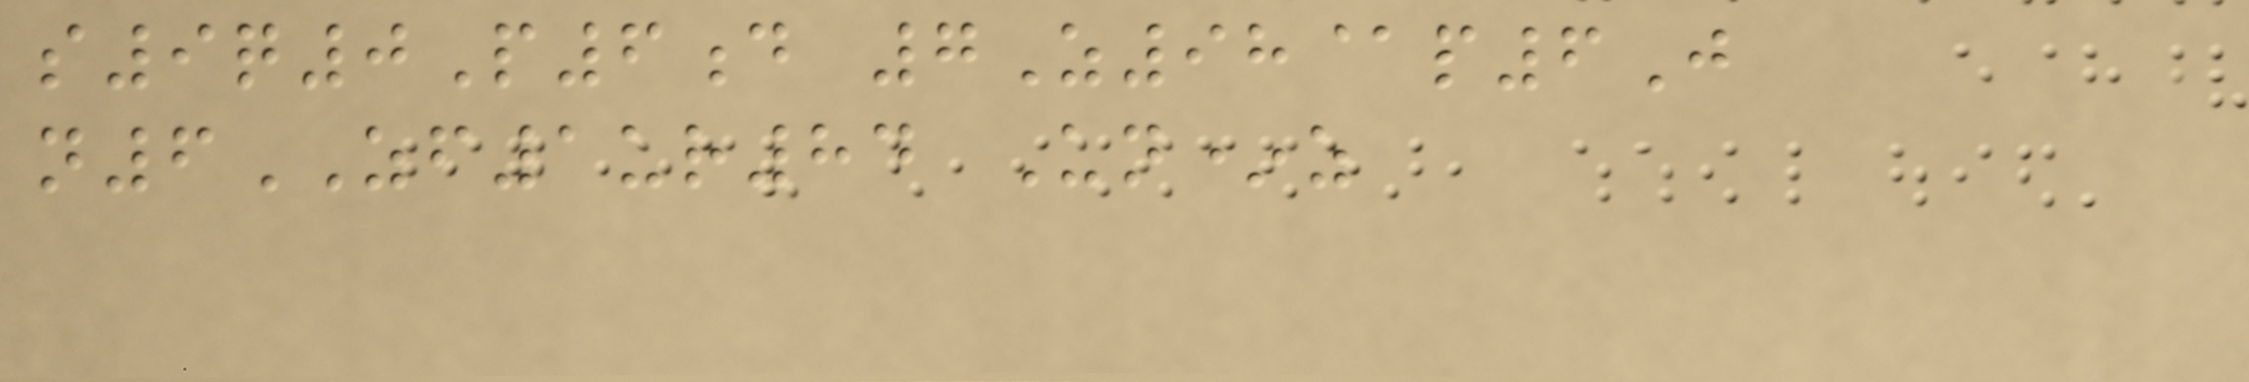s9q0P6d 7Z98@p6J
n6ZF1ur84 Un*z
